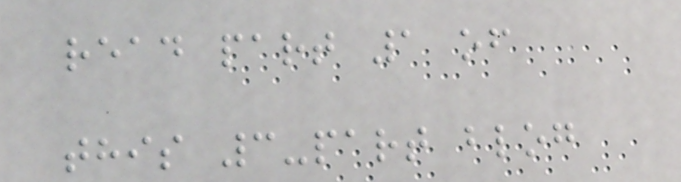read part 1 of
this 3-part blog
